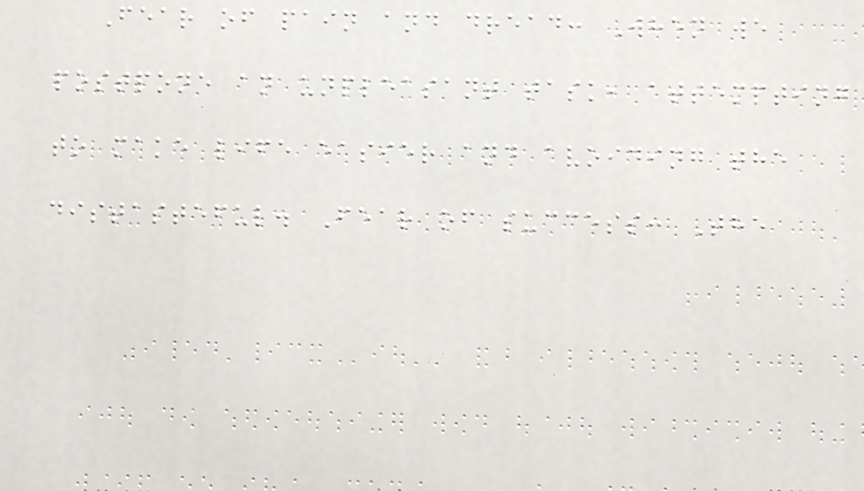Fear of pain and dread: When we
postpone an unpleasant task, attempting
to make life easier and avoiding the
distasteful. Fear of success: The
